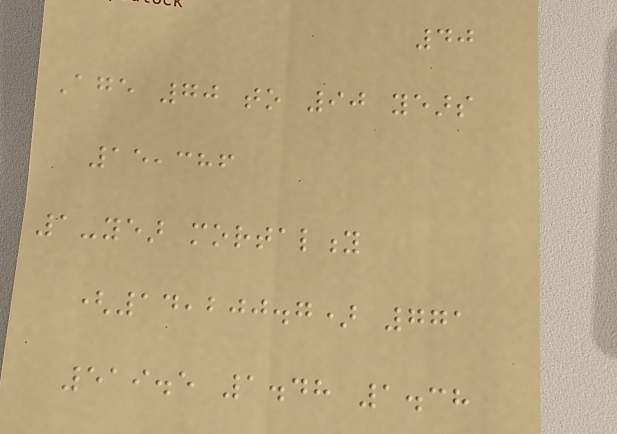40
Age 70 to 90 years
15,386
1-year mortality
(14,200.7) 771
519.5 1.48 1.38
